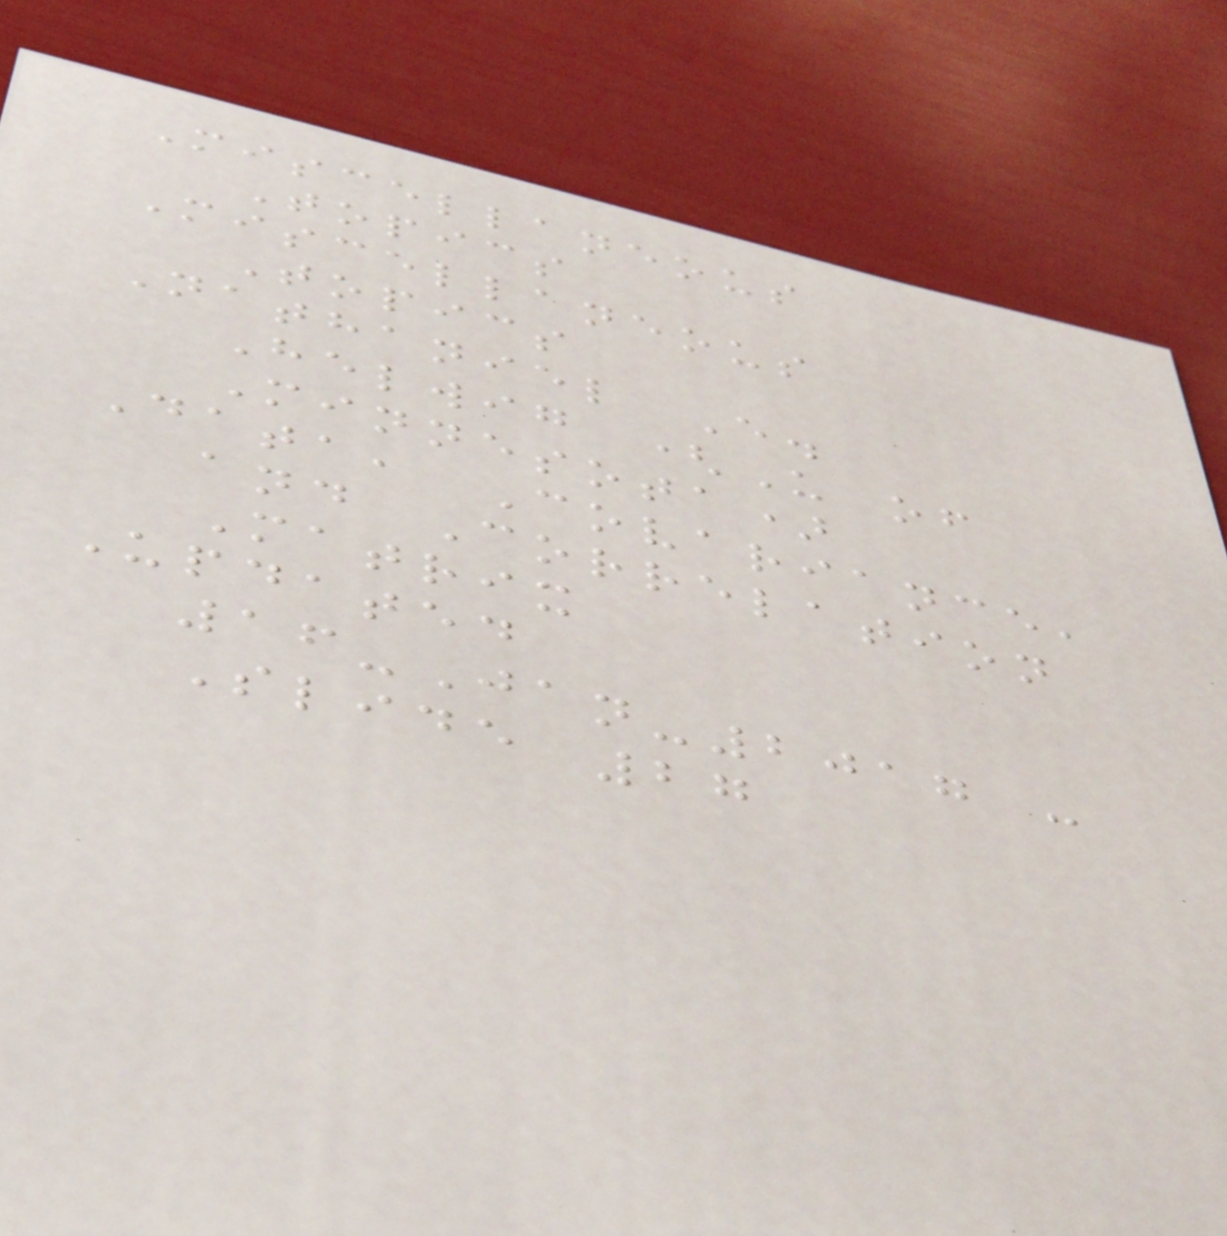Miscellaneous
Topics
Miscellaneous
Topics
Nathaniel E.
Helwig (U of
Minnesota)
Data, Covariance,
and Correlation
Matrix
Updated
16-Jan-2017 :
Slide 27
